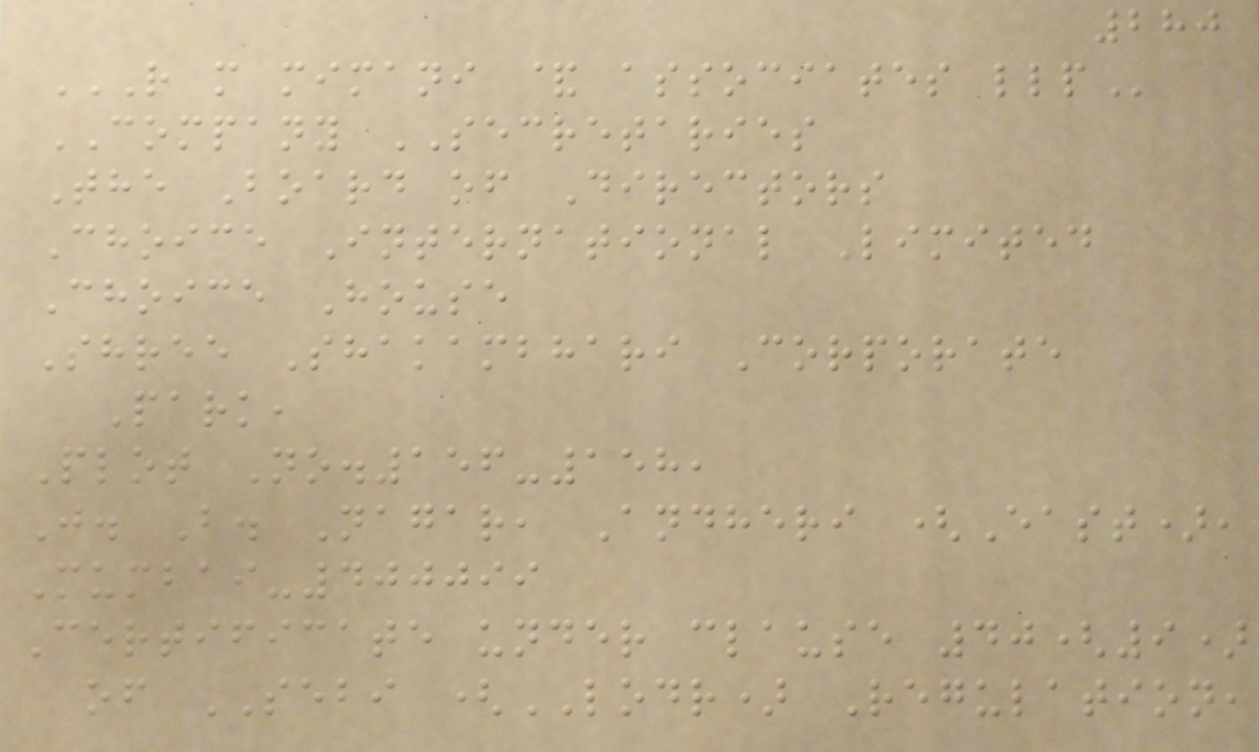280
R M MIMANI & ASSOCIATES LLP
COMPANY SECRETARIES
The Board of Directors
Choice International Limited
Choice House
Shree Shakambhari Corporate
Park,
Plot No.156-158,
J. B. Nagar, Andheri (East),
Mumbai-400099
Certificate under clause 40(9)
of SEBI (LODR) Regulation,
